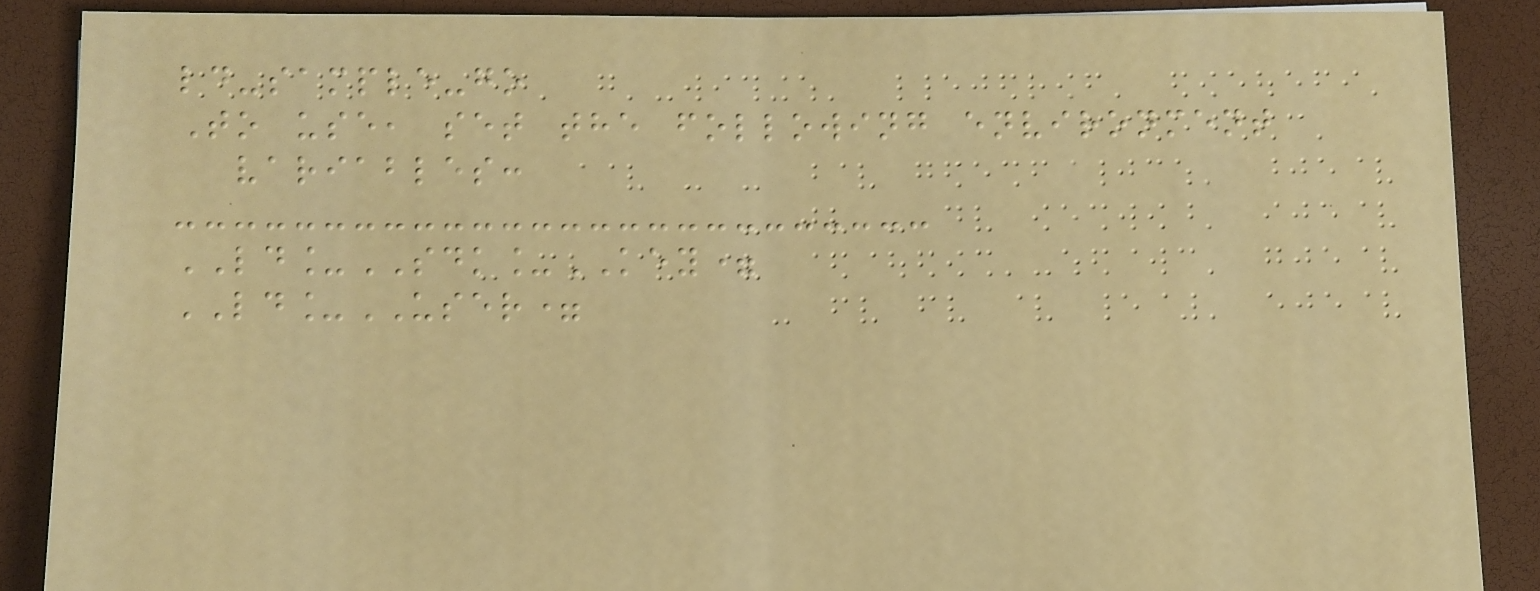ld-sample-go
To use, set the following environment
variables:
LD_SDK_KEY=
LD_USER=
